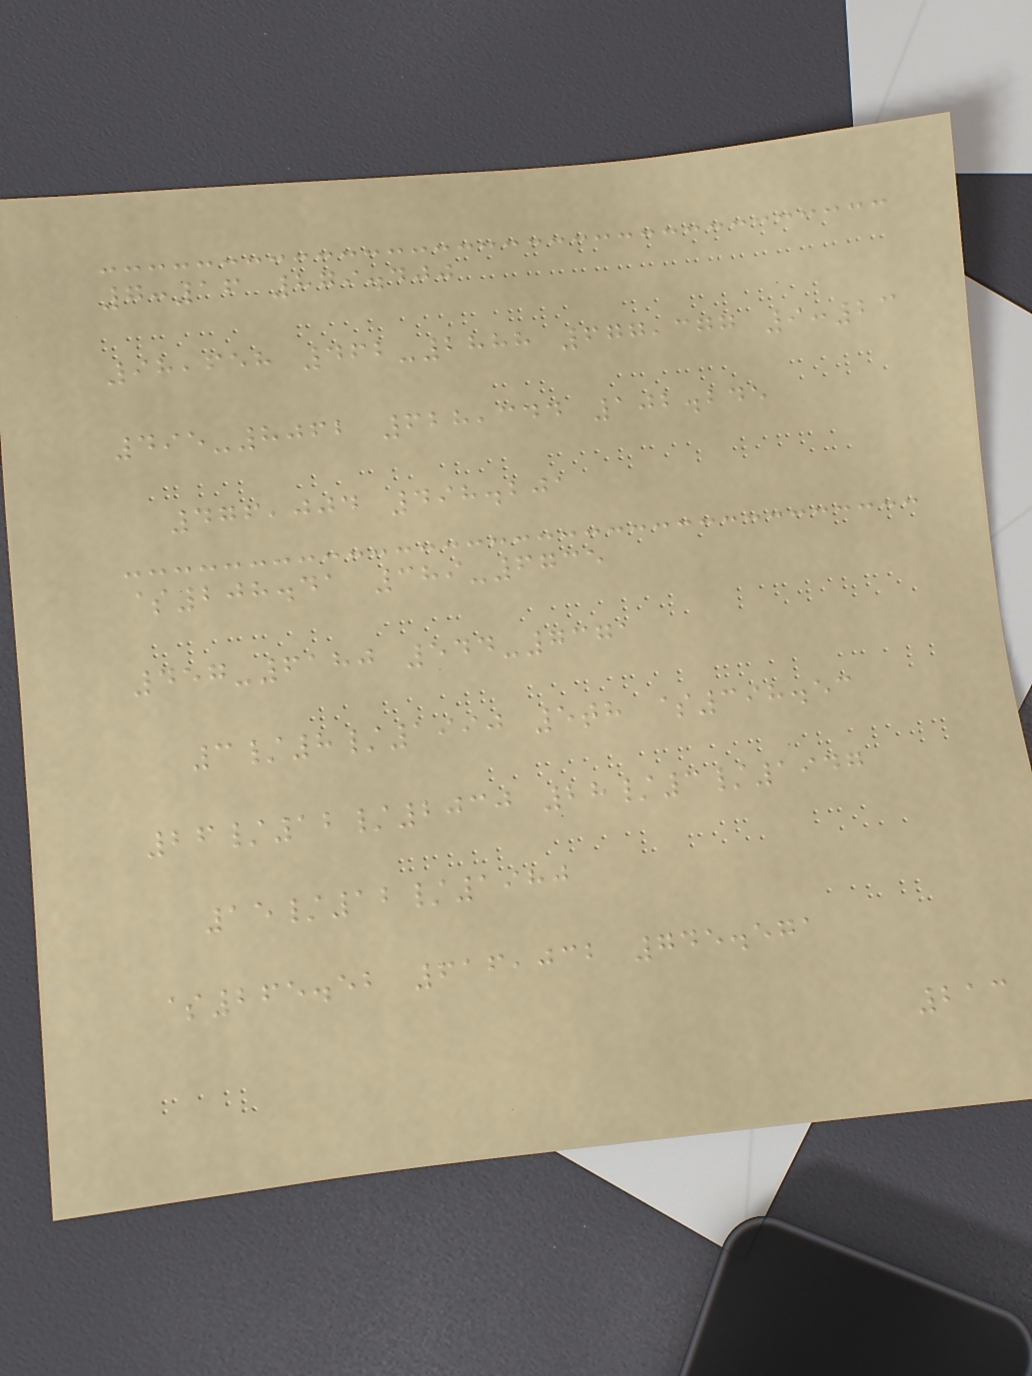7:16 879.400
98,658 462-2888 677,377 9:23
495-8062 628,344 102.245
476,004 498.201
$208.41 389-6735
457-6180 544-7371
3/8/1990 5th $398.53
26/12/2030 28/3/1947
15/12/1980
$265.52 616,032 745.571
213
